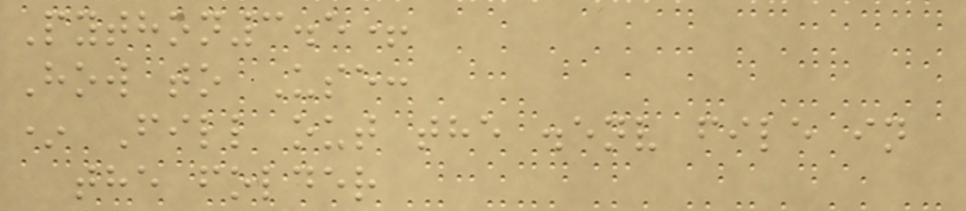Python3.5+
How to Use:
* Fill out the .env file in
the folder
